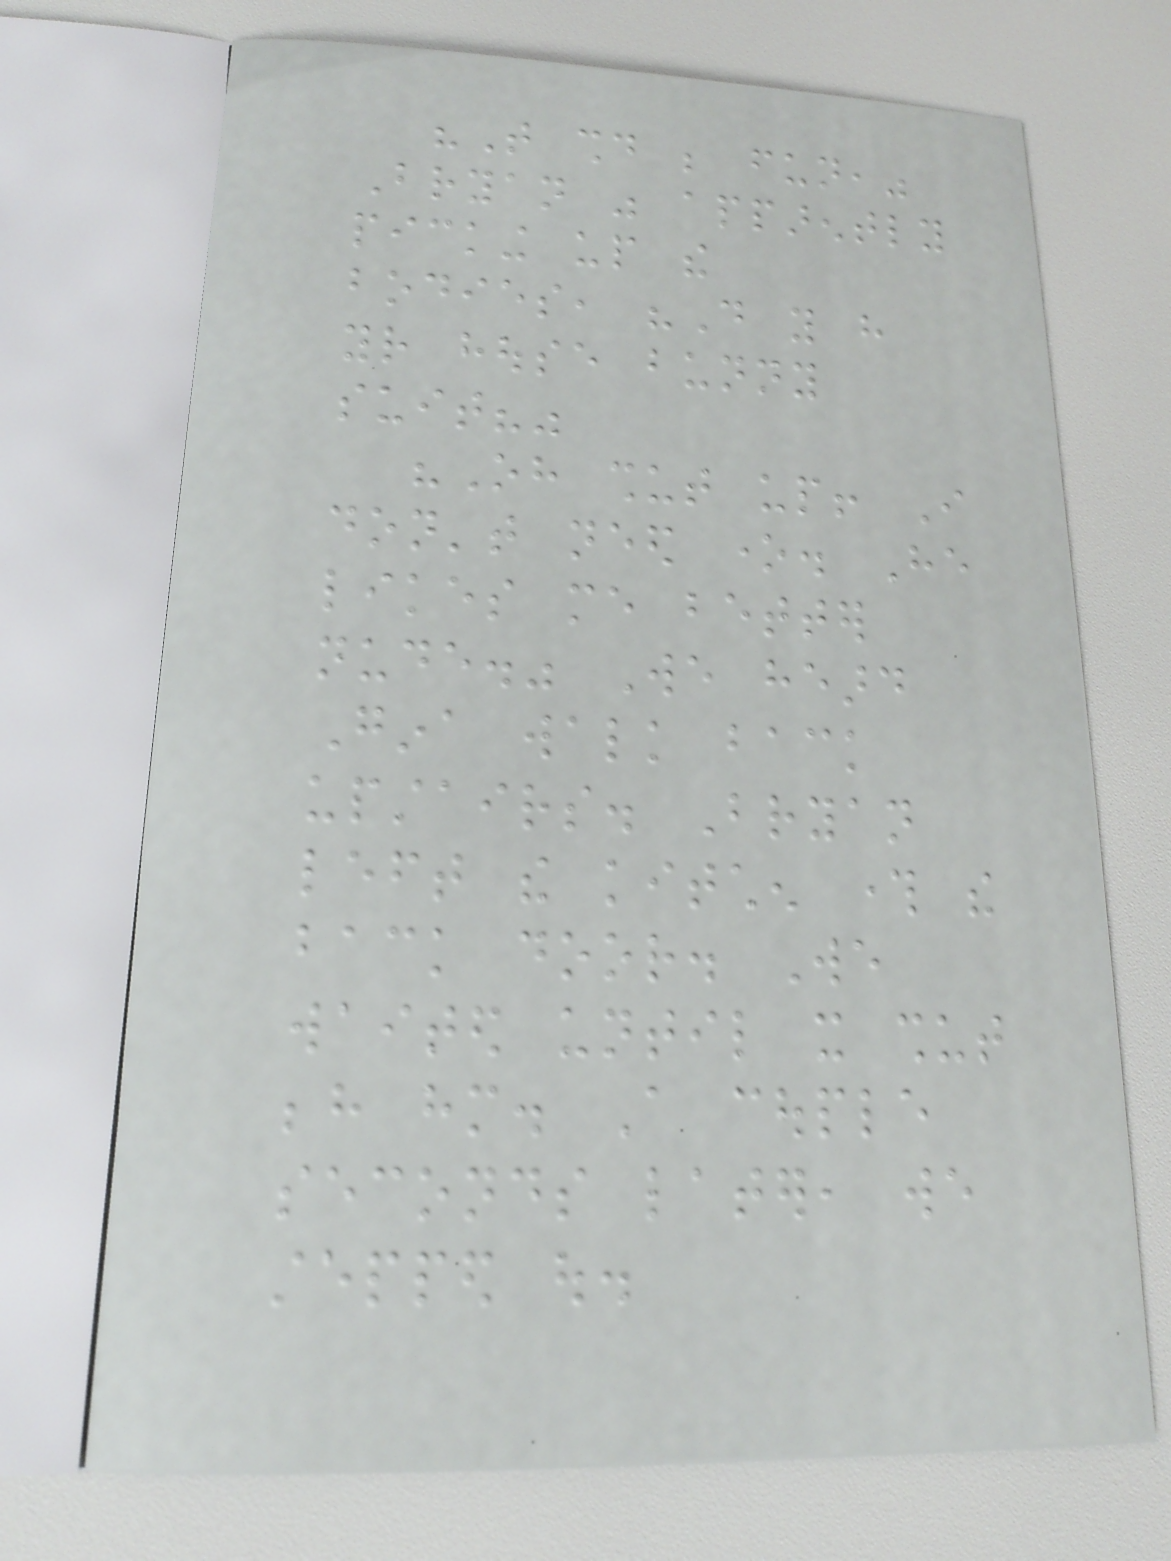"That should be fun,"
Bryan was apparently
picking up the
bodies, "Do you have
your house bunny
suit?"
"Oh shut up! I
don't need one. He
likes me better
nude." We heard
Gina walk back
upstairs. Bryan
left the kitchen through the
back door. We
waited until it shut
behind him. A couple
seconds later, we
stepped out.
